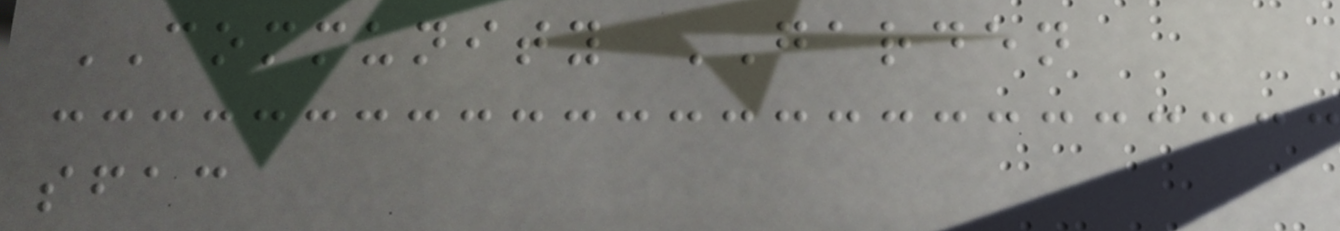COMMUNITY GARDEN
sfac
